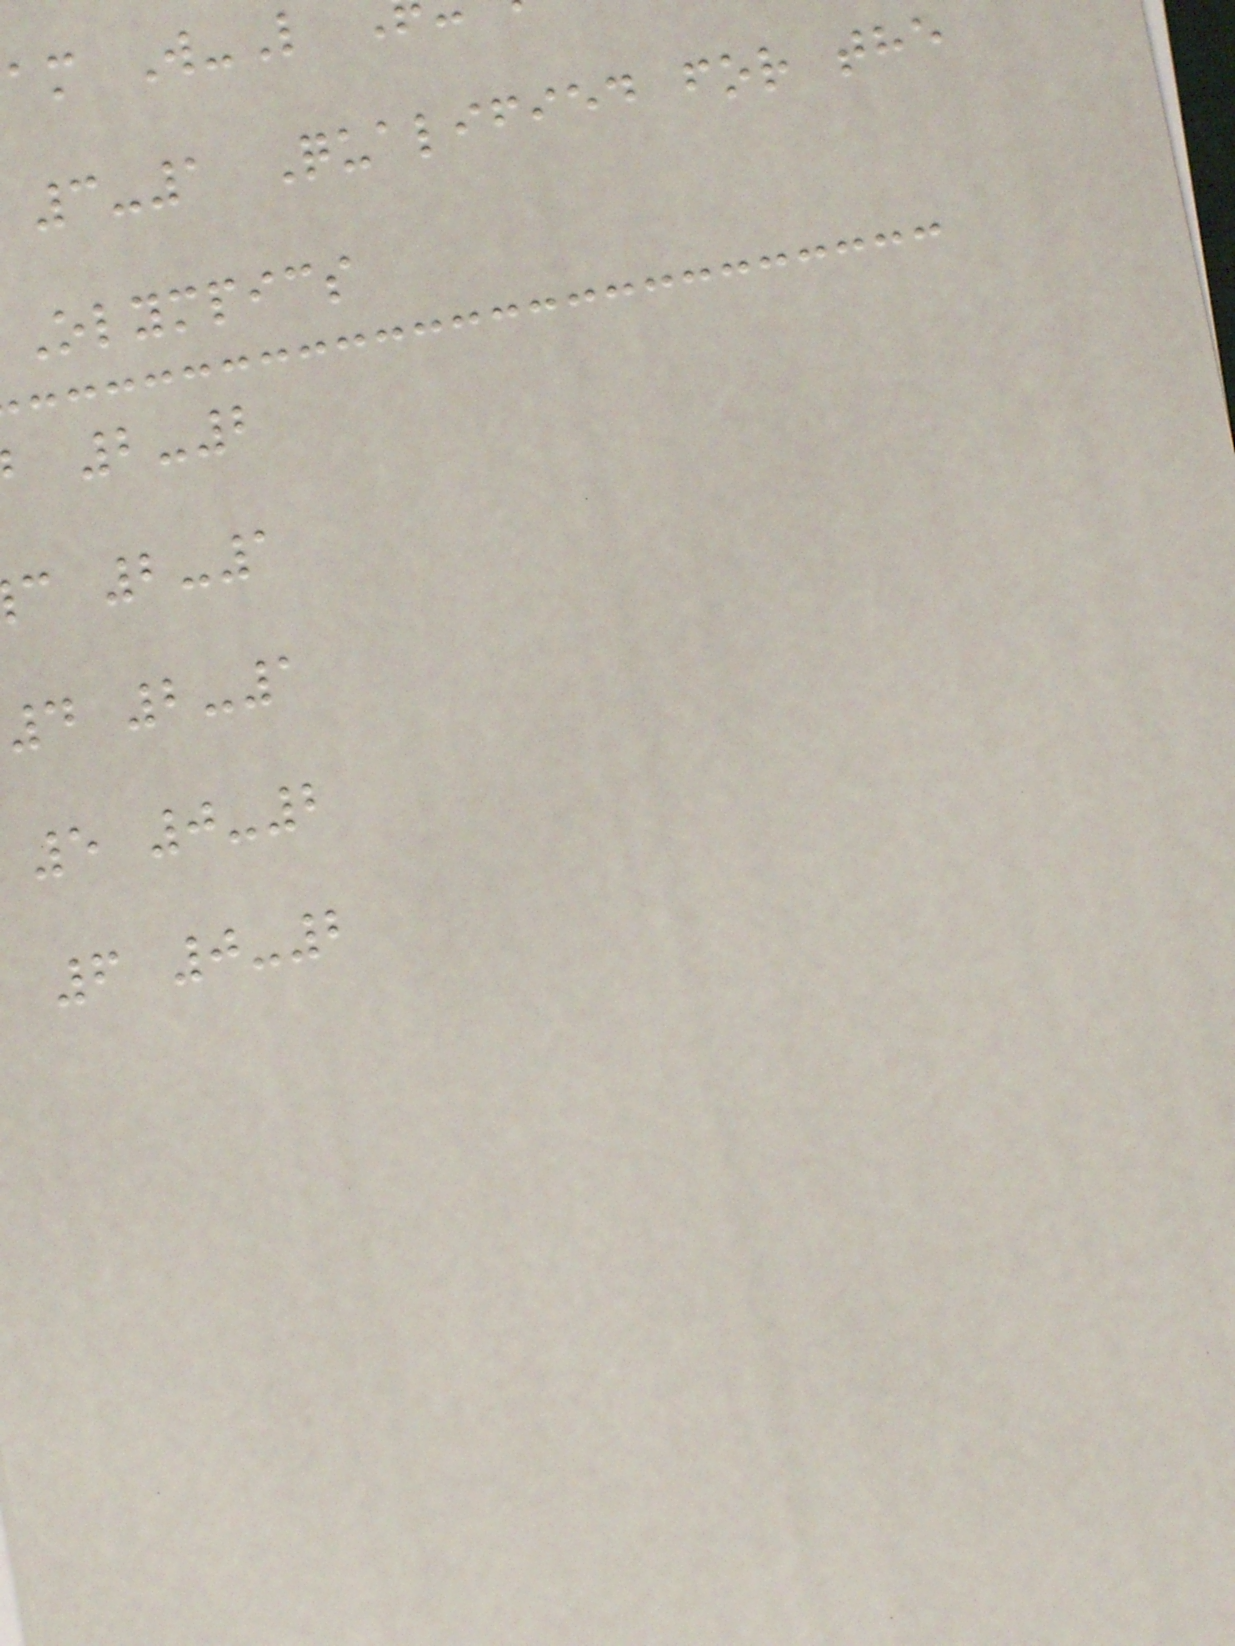am W-L
3-1 Qualified for the
Olympics
2-2
c 2-1
4 2-1
5 0-2
6 0-2
